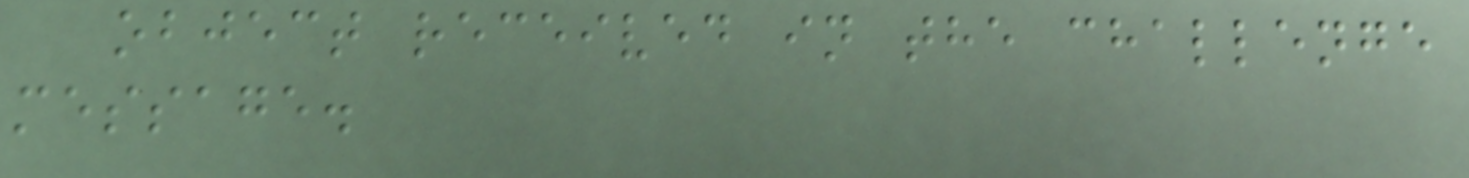object received in the challenge
message.
